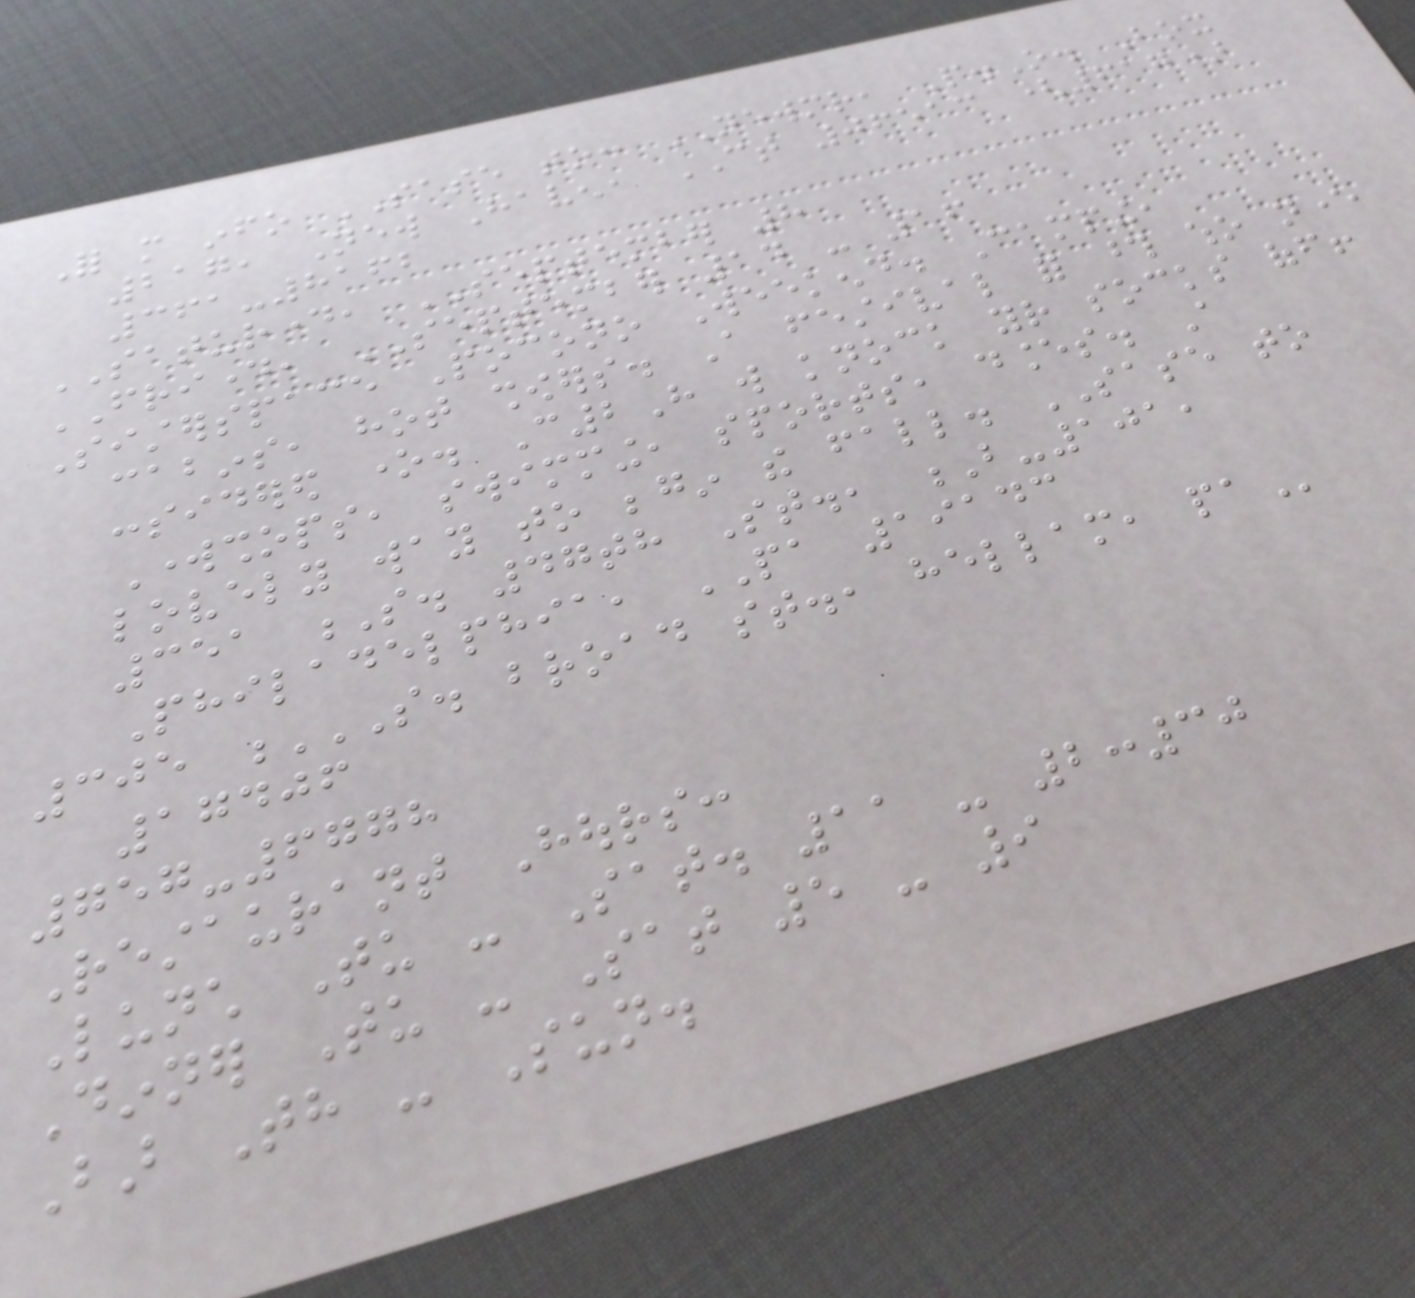For more info SASE to: NEWMR, P.O. Box
217, New Haven, CT 06513 (617)
361-8162
SATURDAY, SEPTEMBER 8
FRIDAY, SEPTEMBER 14 - 16
Sisterspace Pocono Weekend. Camping,
cabins, hot showers. A festival for those who never
considered one. C2H will knock your socks off!
Workshops, swimming, sports, dances. A
lovely way to begin the fall. SASE to
351 S. 47th St., B-101,
Philadelphia, PA 19143
305 S. BROAD ST., HELLAM, PA
17406
757-6778
Restaurant Hours:
Lunch Tu - Sat. 11 - 2:30
Dinner Tu - Sat 5 - 9
Bar Th - Sun.
